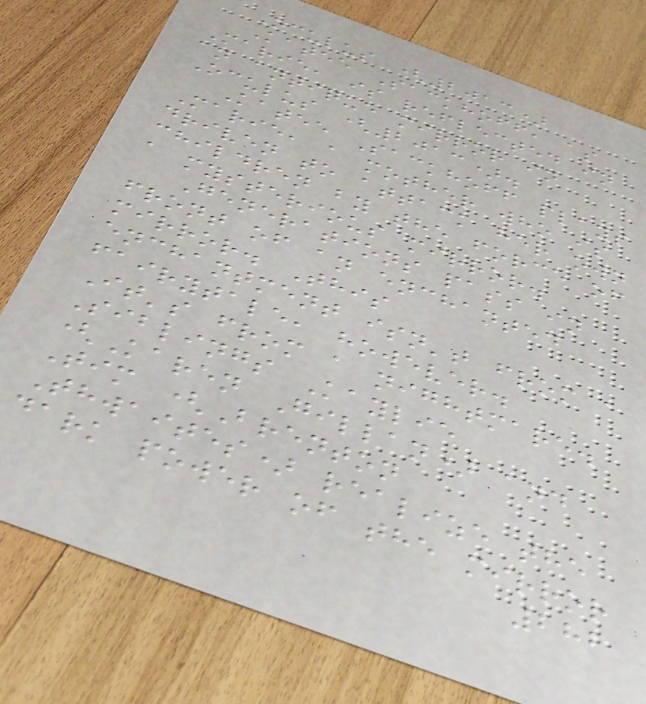Oculus (2013)
Katee Sackhoff, as
Marie, is reflected in
an antique mirror in
Oculus (2013).
Katee Sackhoff plays
Marie, a mother who is
driven to attack her own
children by the force of
a mysterious mirror.
Generations pass in
front of an enchanted
mirror. This
enchantment isn't from a
fairytale, however.
It's from a nightmare.
Siblings Kaylie
(Karen Gillan) and
Tim (Brenton
Thwaites) realize the
dark power of the mirror
282
